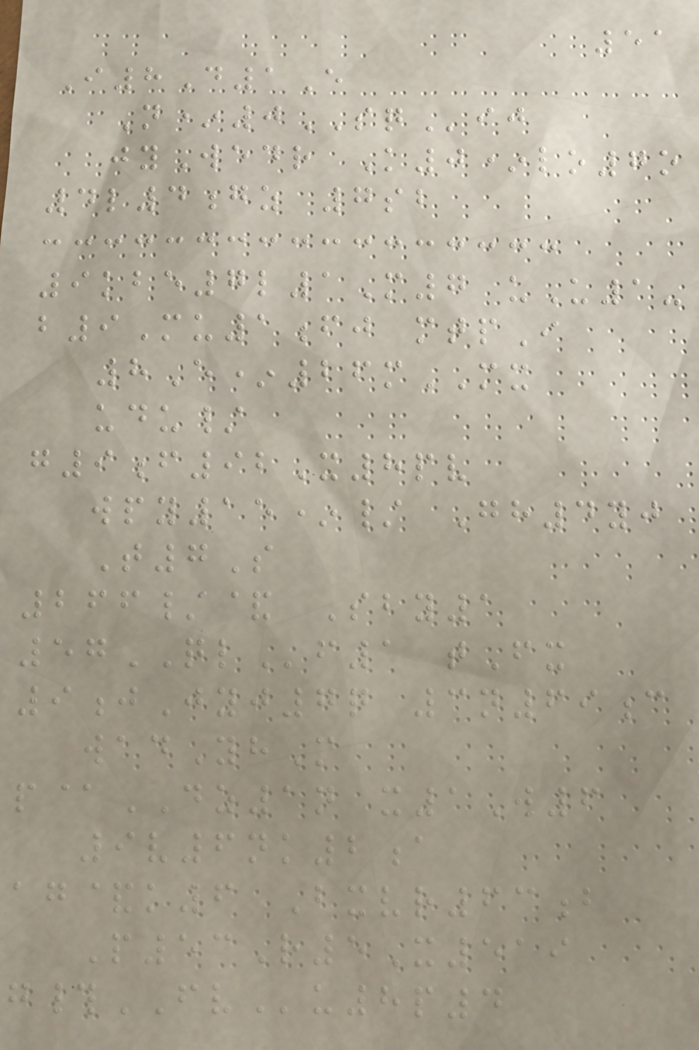51
I8D1E
N*0SQij
jyWedr K0*lo7o
4l4gz 7sb
9kbe7l1M7 uU1-
b9Mu1fj mtpI
8E*26mMX
udu/
g9f92X8pv
wpy15*/ Gh4yj
T7S
266/& Sby1
57QLf1 tFx
9jJyj7q 3n69c
wadYhM
p@DZ1n x1W6
9v6nk2a
ag&k6 Bxvr63b
P53R5X519
g#FVu8p4
